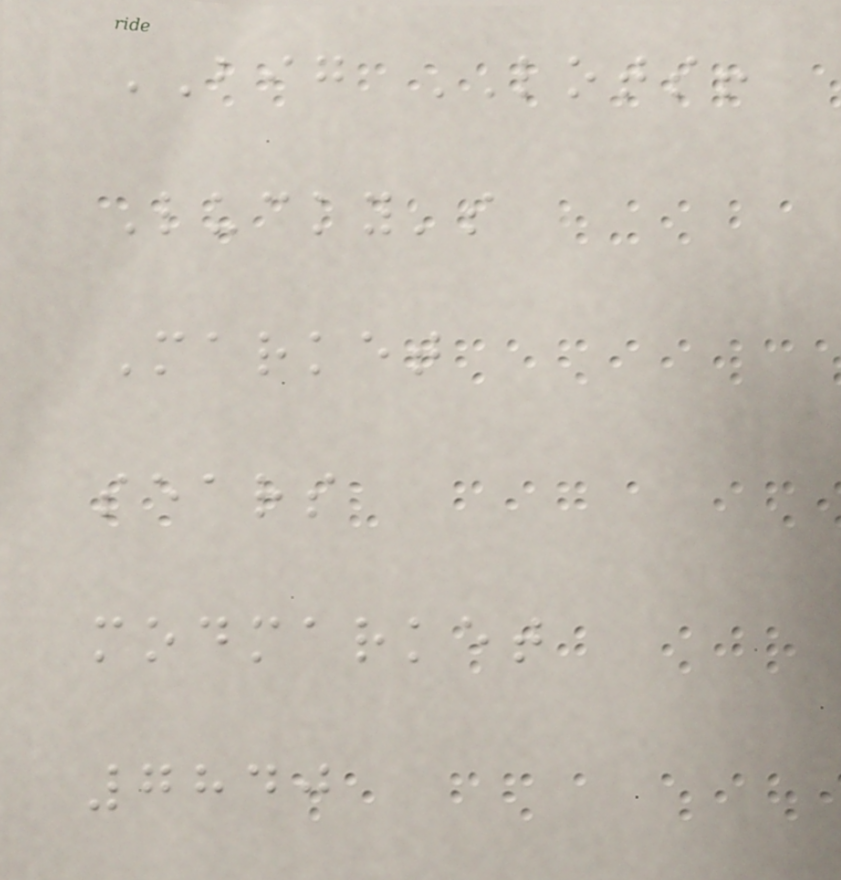BIG LOTS!
Lucky's
Market
sears
modmarket
7840
